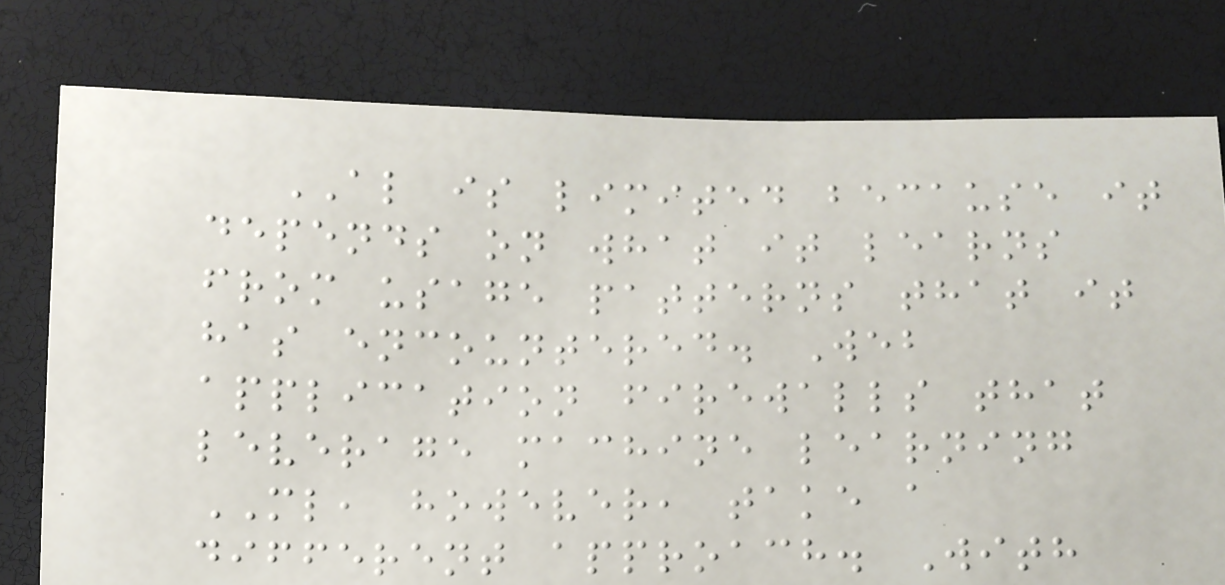AL is limited because it
depends on what it learns
from usage patterns that it
has encountered. Web
application firewalls that
leverage machine learning
ML, however, take a
different approach. With
